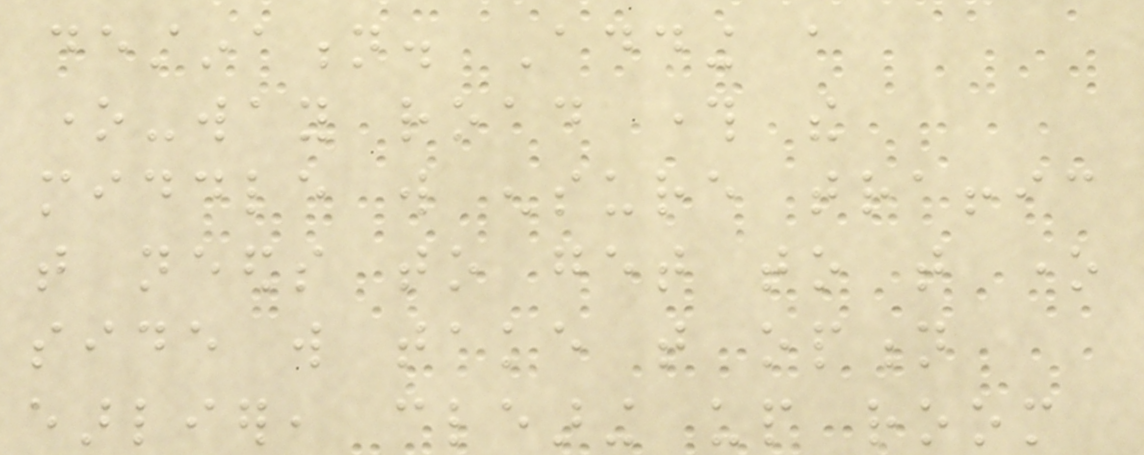destination. Adding a
one-way road through the
middle will ensure traffic
that needs to get to that one
side will take that option
earlier, clearing up room
